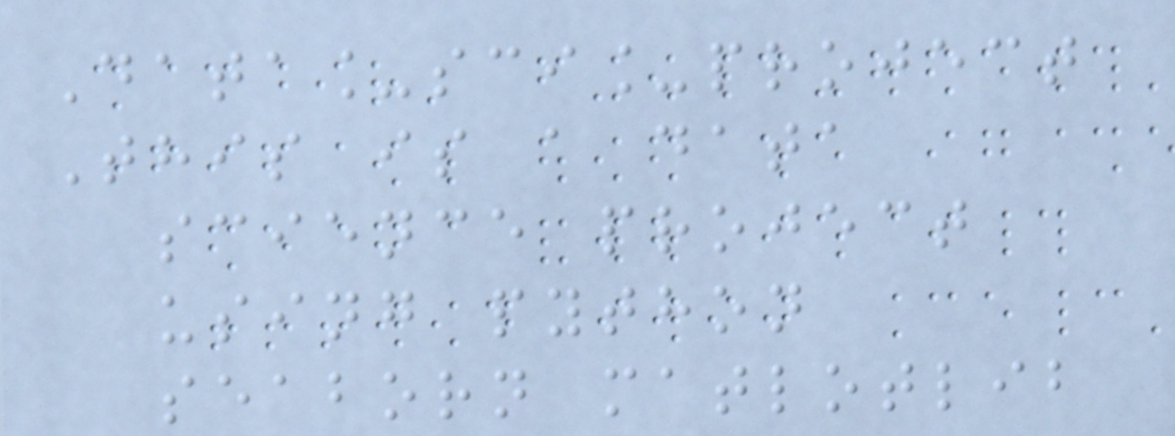Data_sci_project
This is a data
science project
using python
seaborn matlotlib
